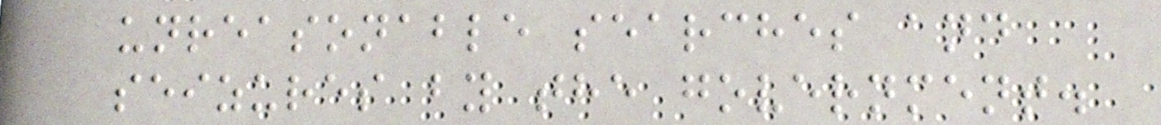unreasonable searches and
seizures by the government.
